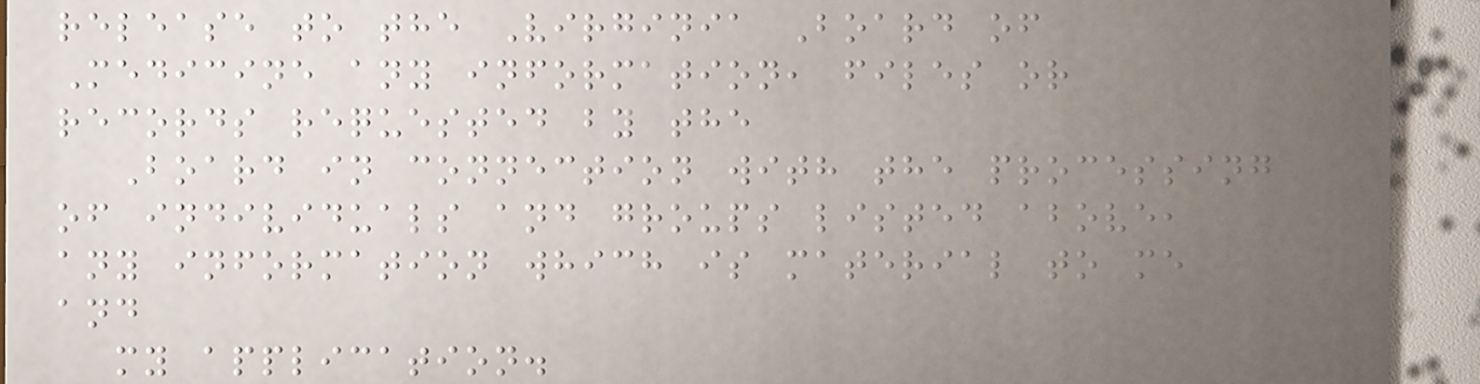release to the Virginia Board of
Medicine any information, files or
records requested by the
Board in connection with the processing
of individuals and groups listed above,
any information which is material to me
and
my application.
